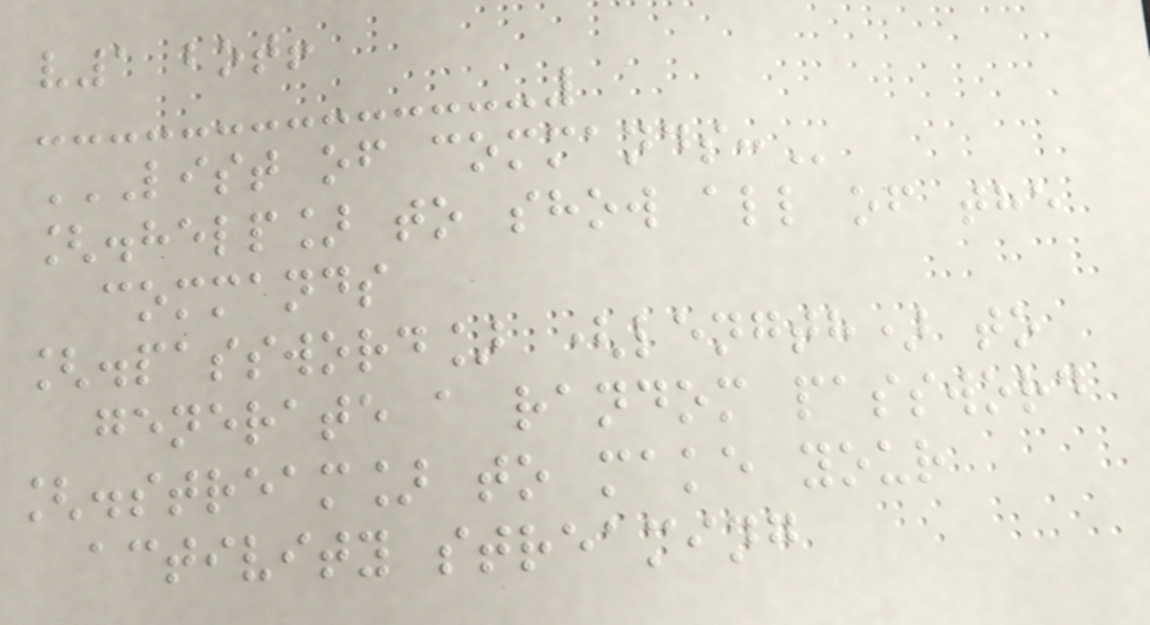v1 bot!
LIST OF COMMANDS:
[.help] to show all of the
commands
[.password] (length) to
generate a random password
[.stream] to make your
activity streaming
